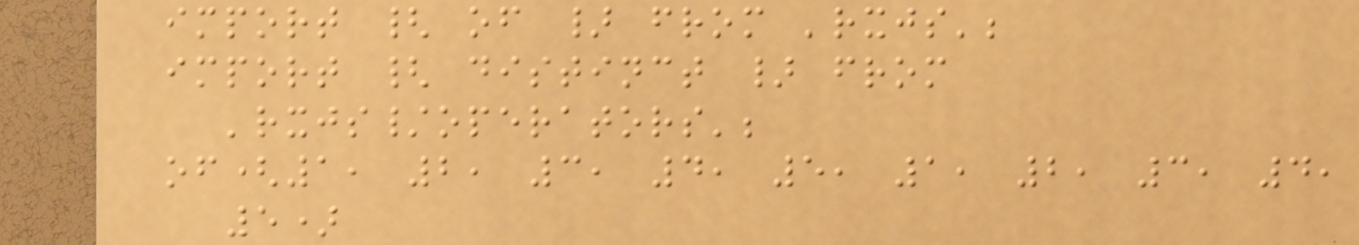import { of } from 'rxjs';
import { distinct } from
'rxjs/operators';
of(1, 2, 3, 4, 5, 1, 2, 3, 4,
5)
